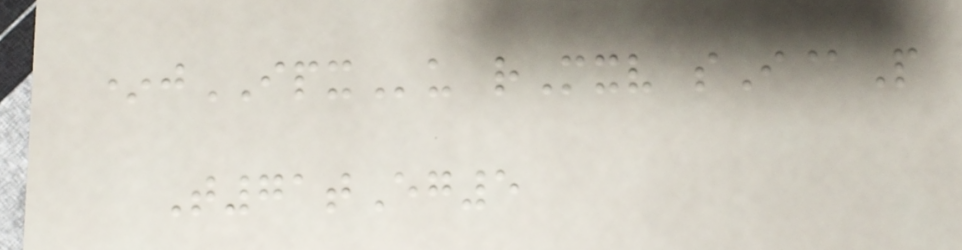*jIPXu rMxv sI@P
T71tEg5
